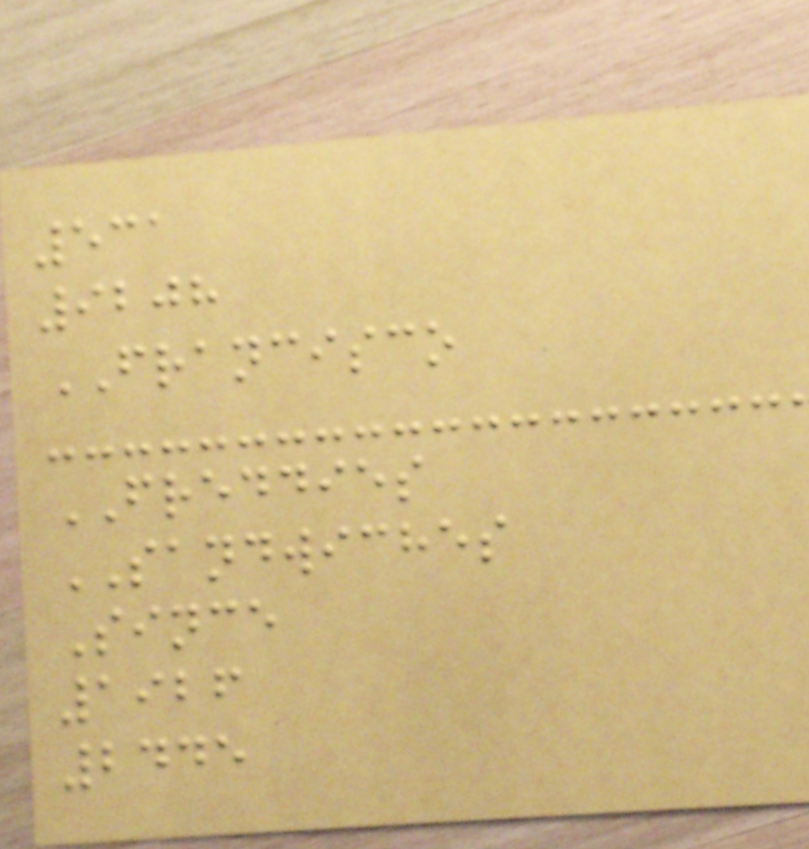531
9208
FRANCISCO
FREDDIES
SANDWICHES
Since
1926
2445
